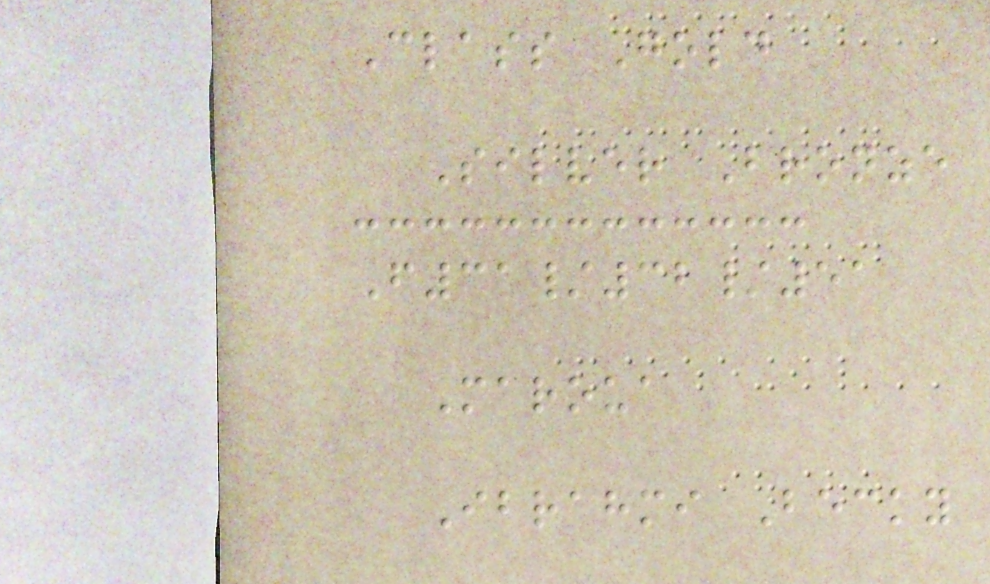Class Gold
Silver Bronze
F31/32/51
Maroua
Ibrahmi Becky
